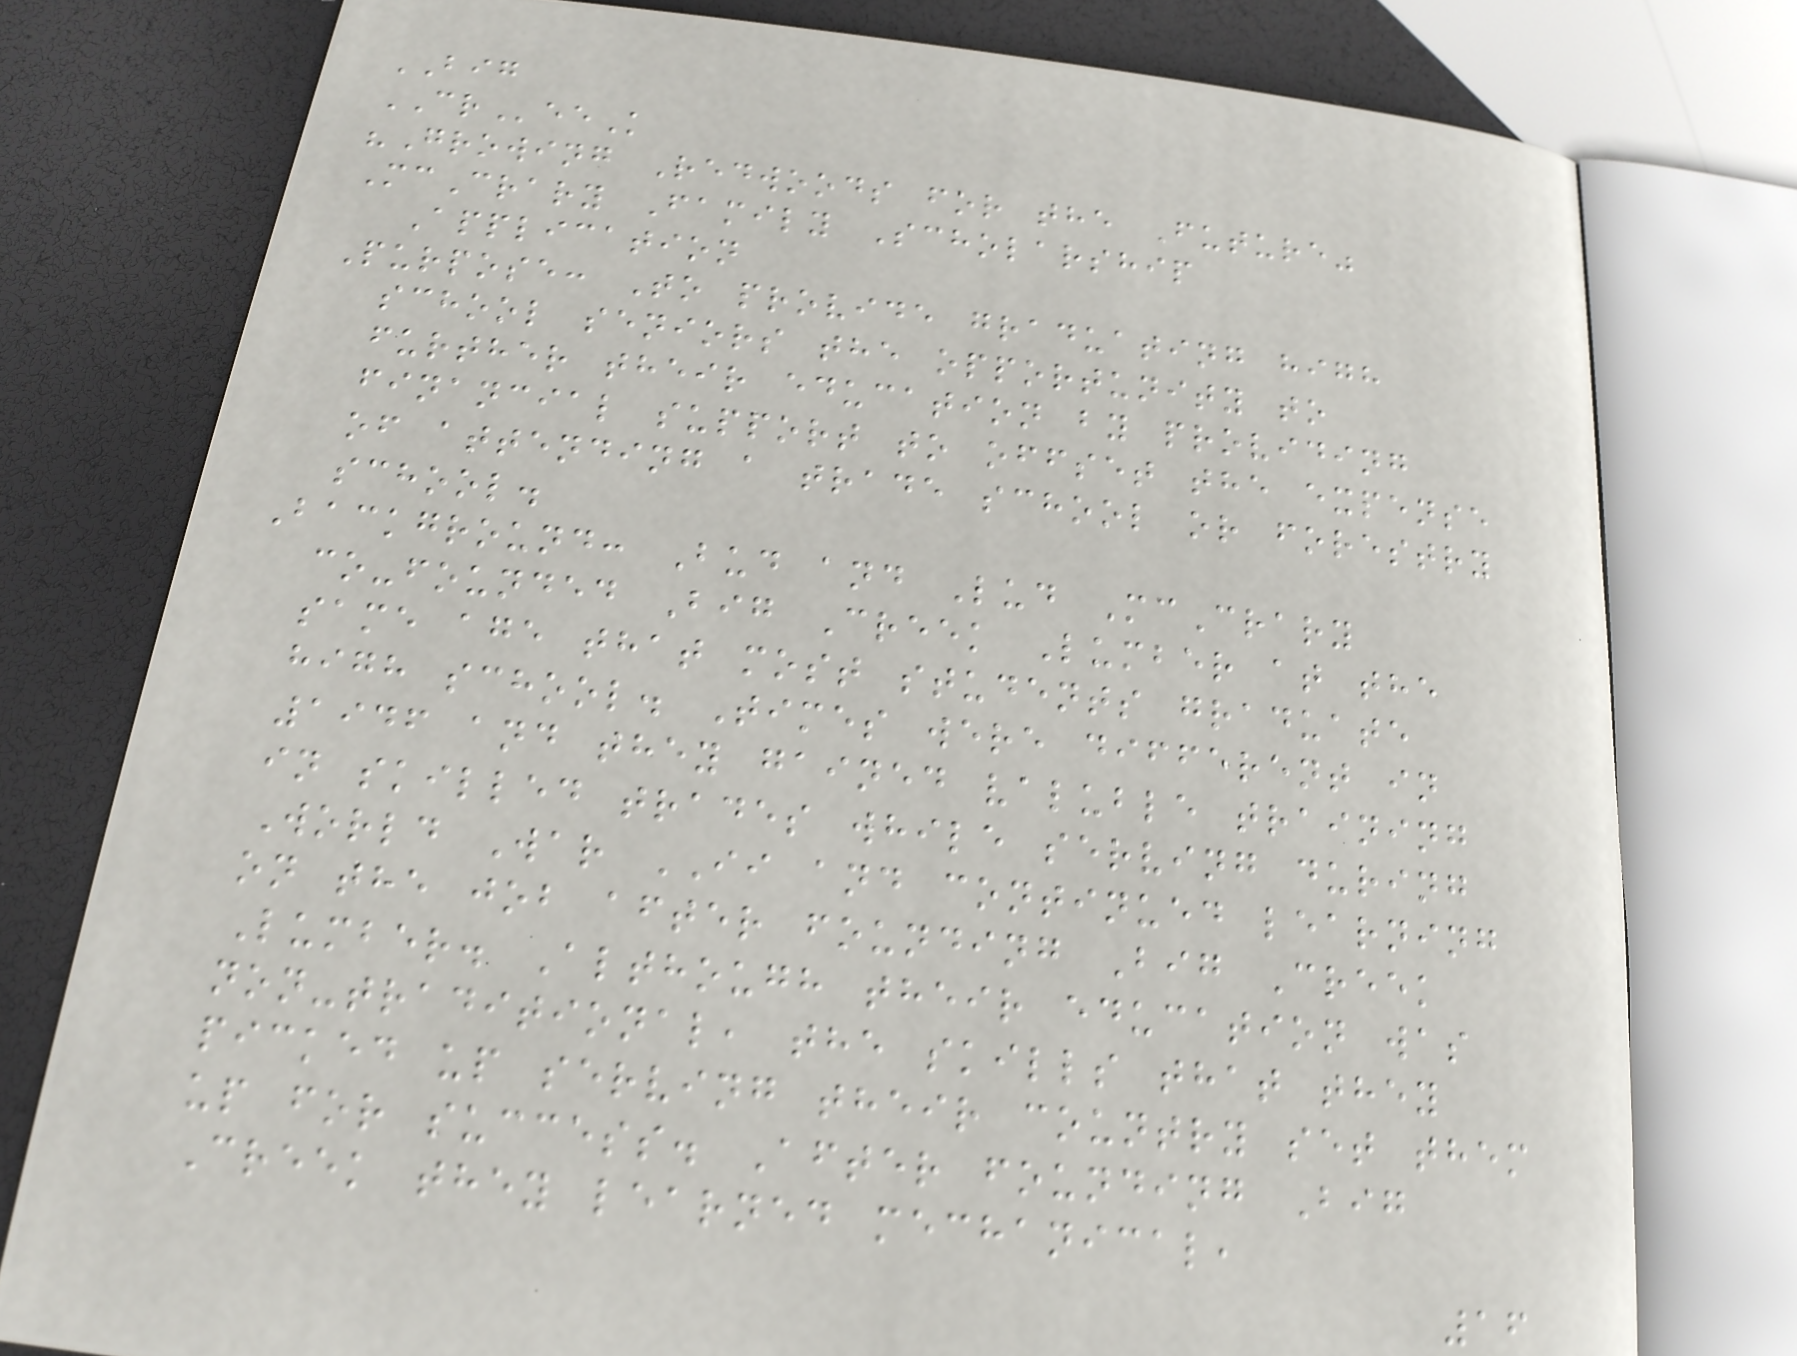BIG
CReeK
"Growing Redwoods for the Future"
McCrary Family Scholarship
Application
Purpose: To provide graduating high
school seniors the opportunity to
further their education by providing
financial support to offset the expense
of attending a trade school or forestry
school.
Background: Bud and Lud McCrary
co-founded Big Creek Lumber at the
same age that most students graduate
high school. Times were different in
1946 and they gained valuble training
in skilled trades while serving during
World War II and continued learning
on the job after founding Big Creek
Lumber. Although their education was
non-traditional, the skills that they
picked up serving their country set them
up for success. After founding Big
Creek they learned mechanical,
16
